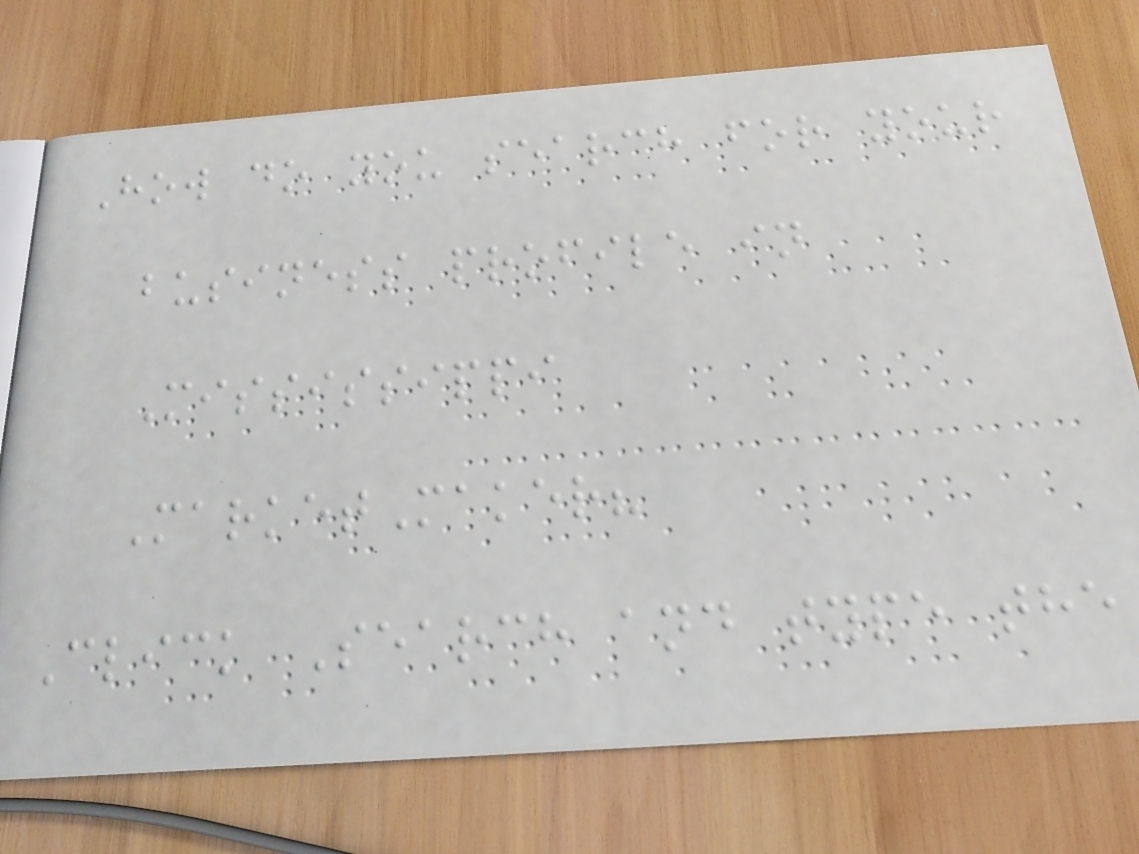How do you search for your
business profile in
Mississippi
MarketMaker?
Click Search and type the
